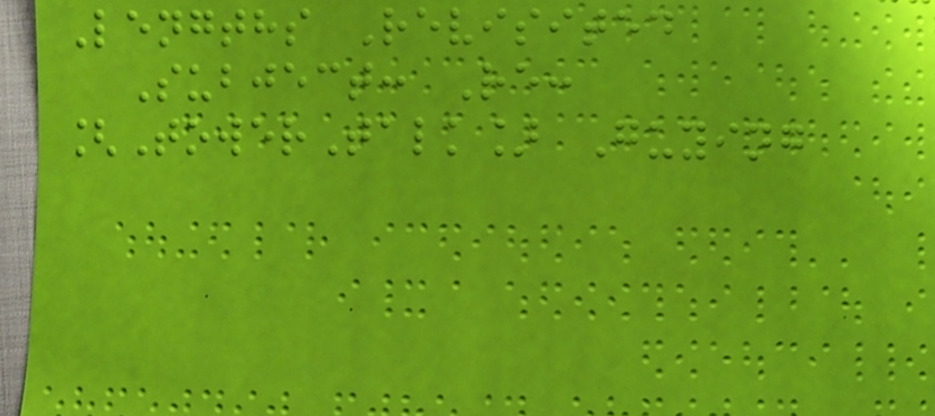Lengths Revisited
Subject: Re:
[TowerTalk] Guying
